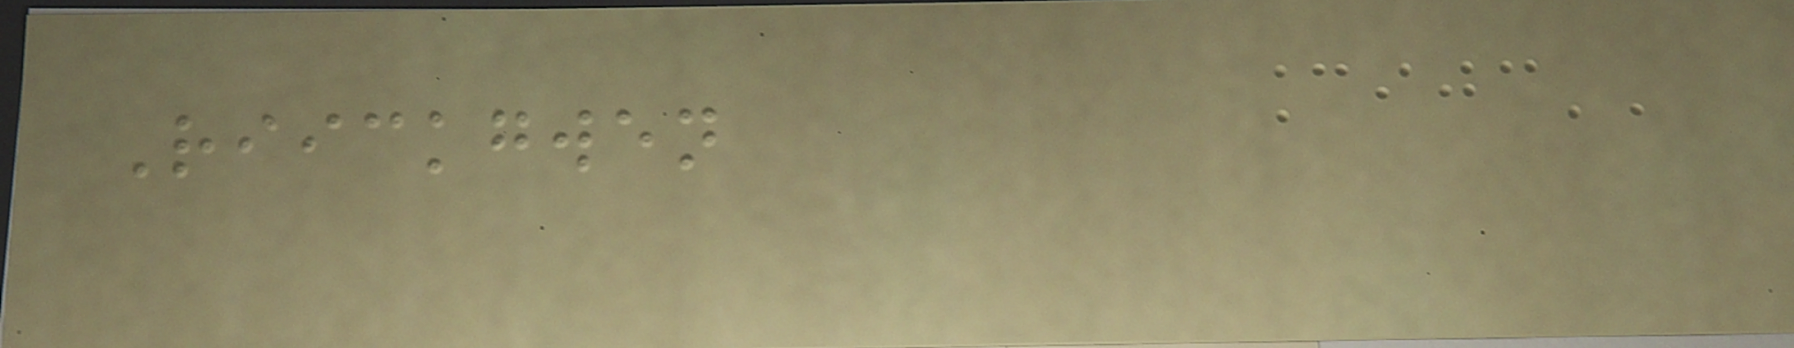Riickgwen
